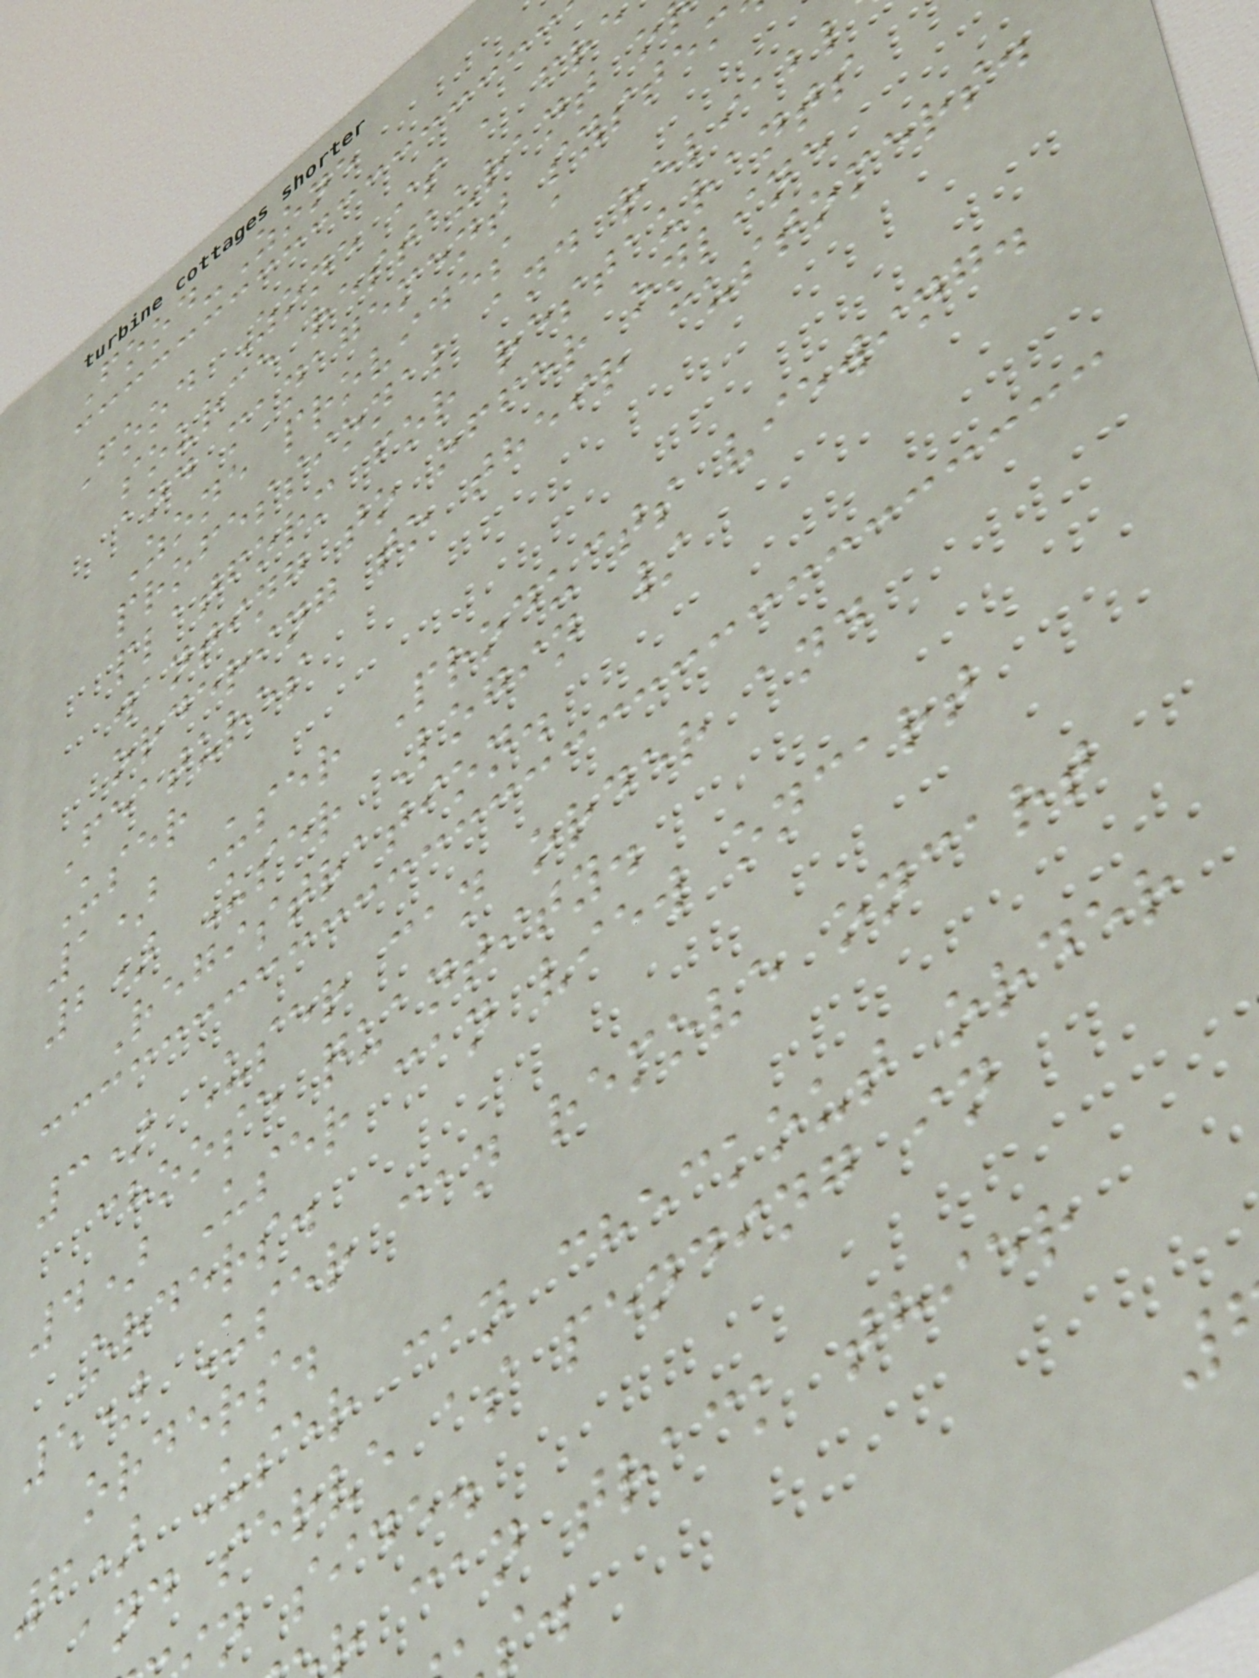Food-Zone
Food Zone is a fre
source restaurant o
and management system
Zone provides a
professional and reliabl
platform for restaurants
wanting to offer online
ordering to their customers.
Features
User
1) User Products viewing.
2) User Login /
Registration.
3) User can order and
choose quantity.
4) User can view oncart
orders.
5) User can remove oncart
orders.
6) User can checkout order
and serve as pending in
n side.
can track thier
